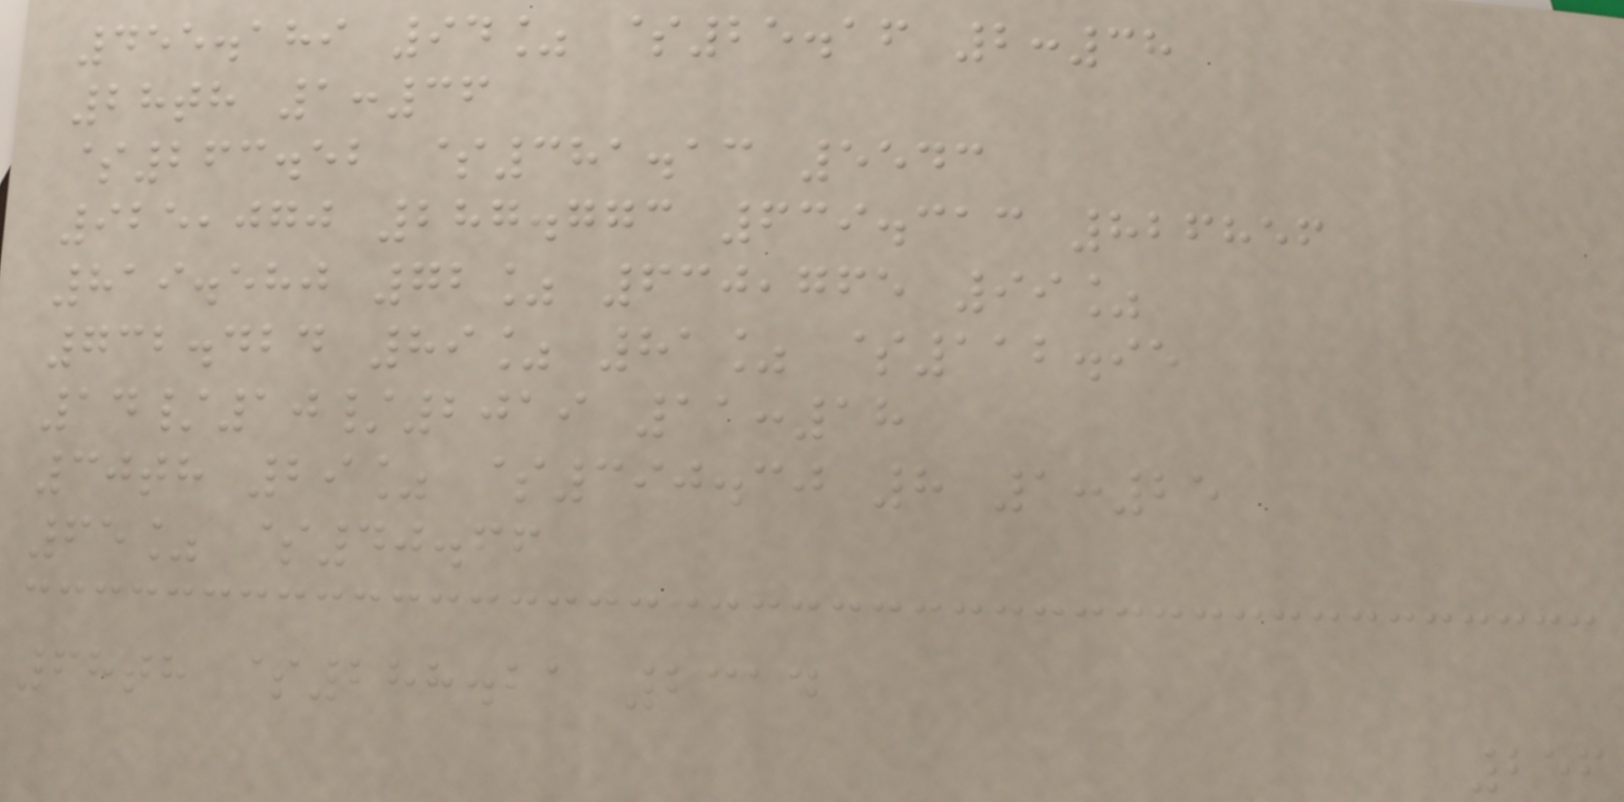455.189 94% $25.16 2:38
28th 1:36
$263.52 $381.13 5543
925,070 287.773 639.313 826856
819.580 72% 630,765 99%
732.424 89% 81% $112.95
14/10/2019 11:18
30th 29% $390.30 8 1:25
65% $40.66
68th $288.21 2314
256
